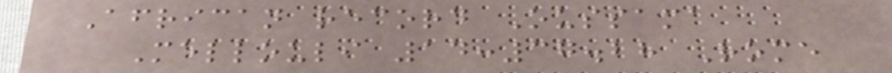African record Oussama
Mellouli 14:37.28 Rome
